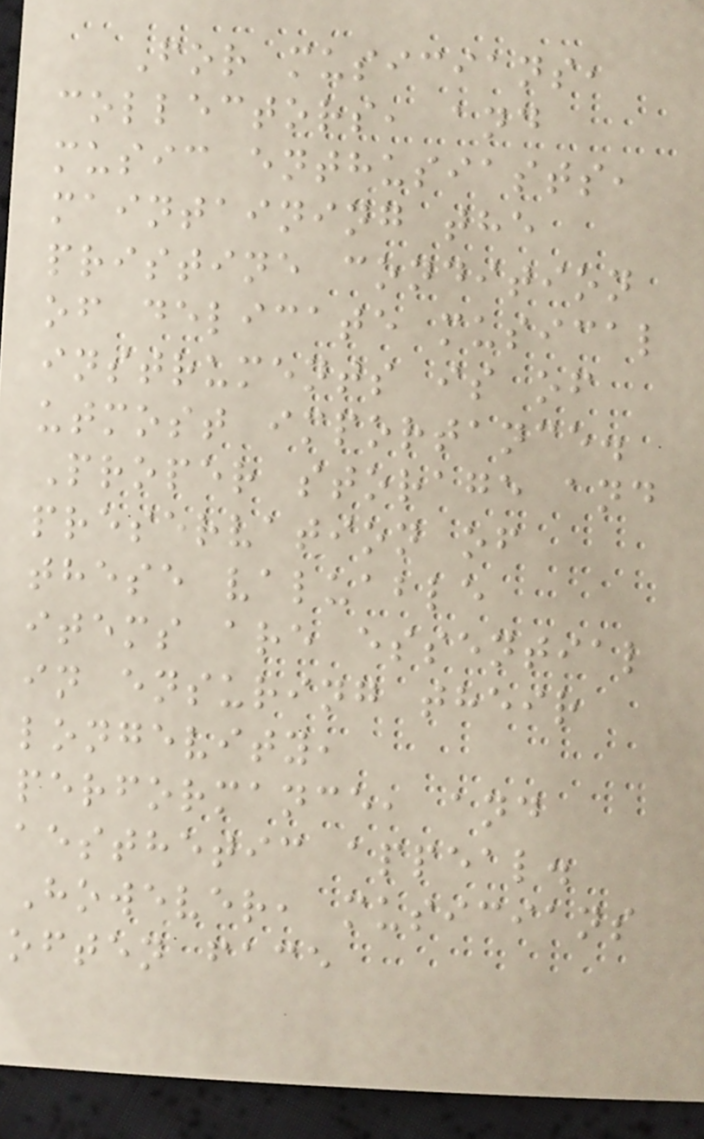For musicians,
collectors, and
music enthusiasts,
maintaining the
pristine condition
of delicate musical
instruments is of
utmost importance.
Proper storage and
preservation of
these valuable
items are essential
in ensuring their
longevity,
performance, and
aesthetic appeal.
However, musicians
often face
